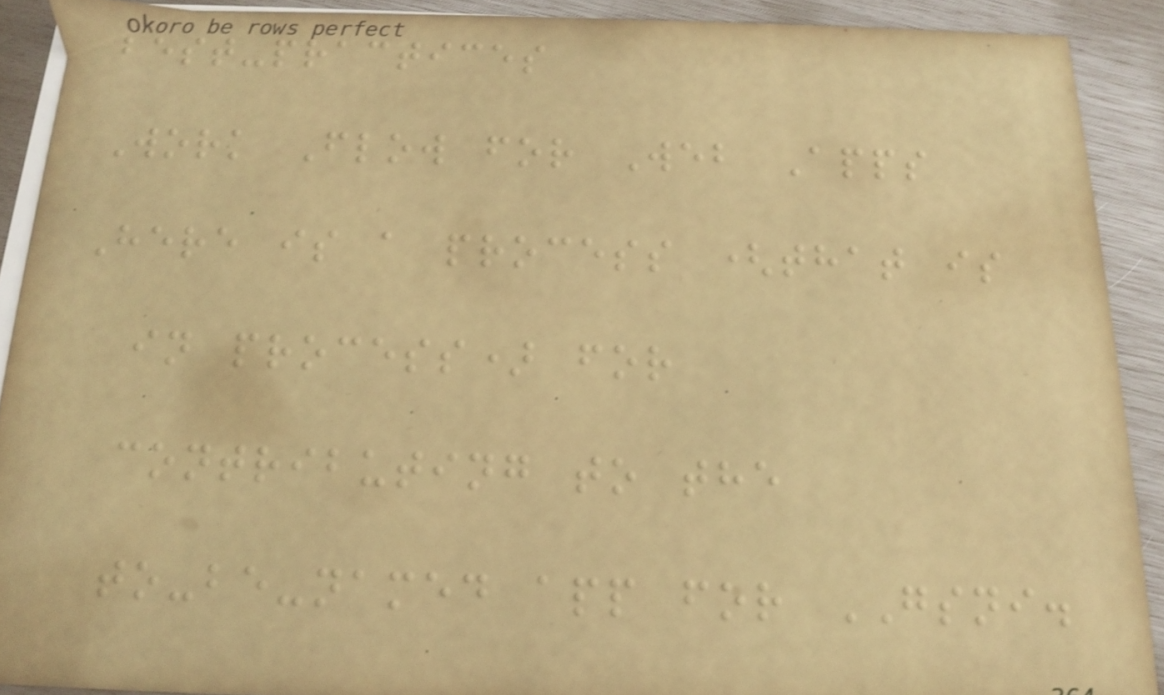best-practices
Work Flow for Web Apps
Here is a process (that is
in process) for
contributing to the
to-be-named app for GSNI.
